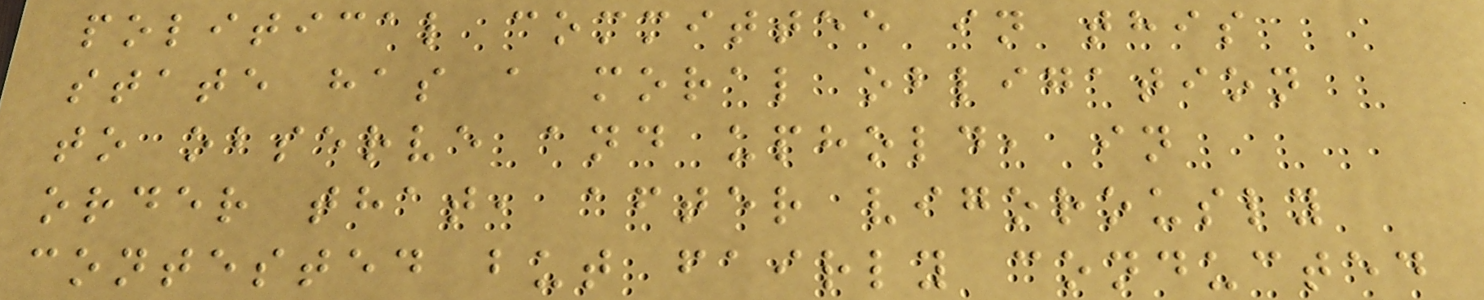political committee in this
state has a moral obligation
to observe and uphold, in
order that, after vigorously
contested but fairly conducted
